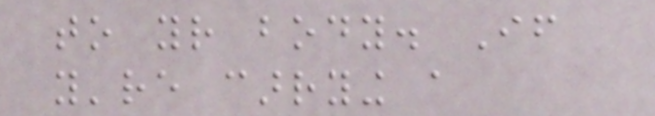to your body. If
you're carrying a
